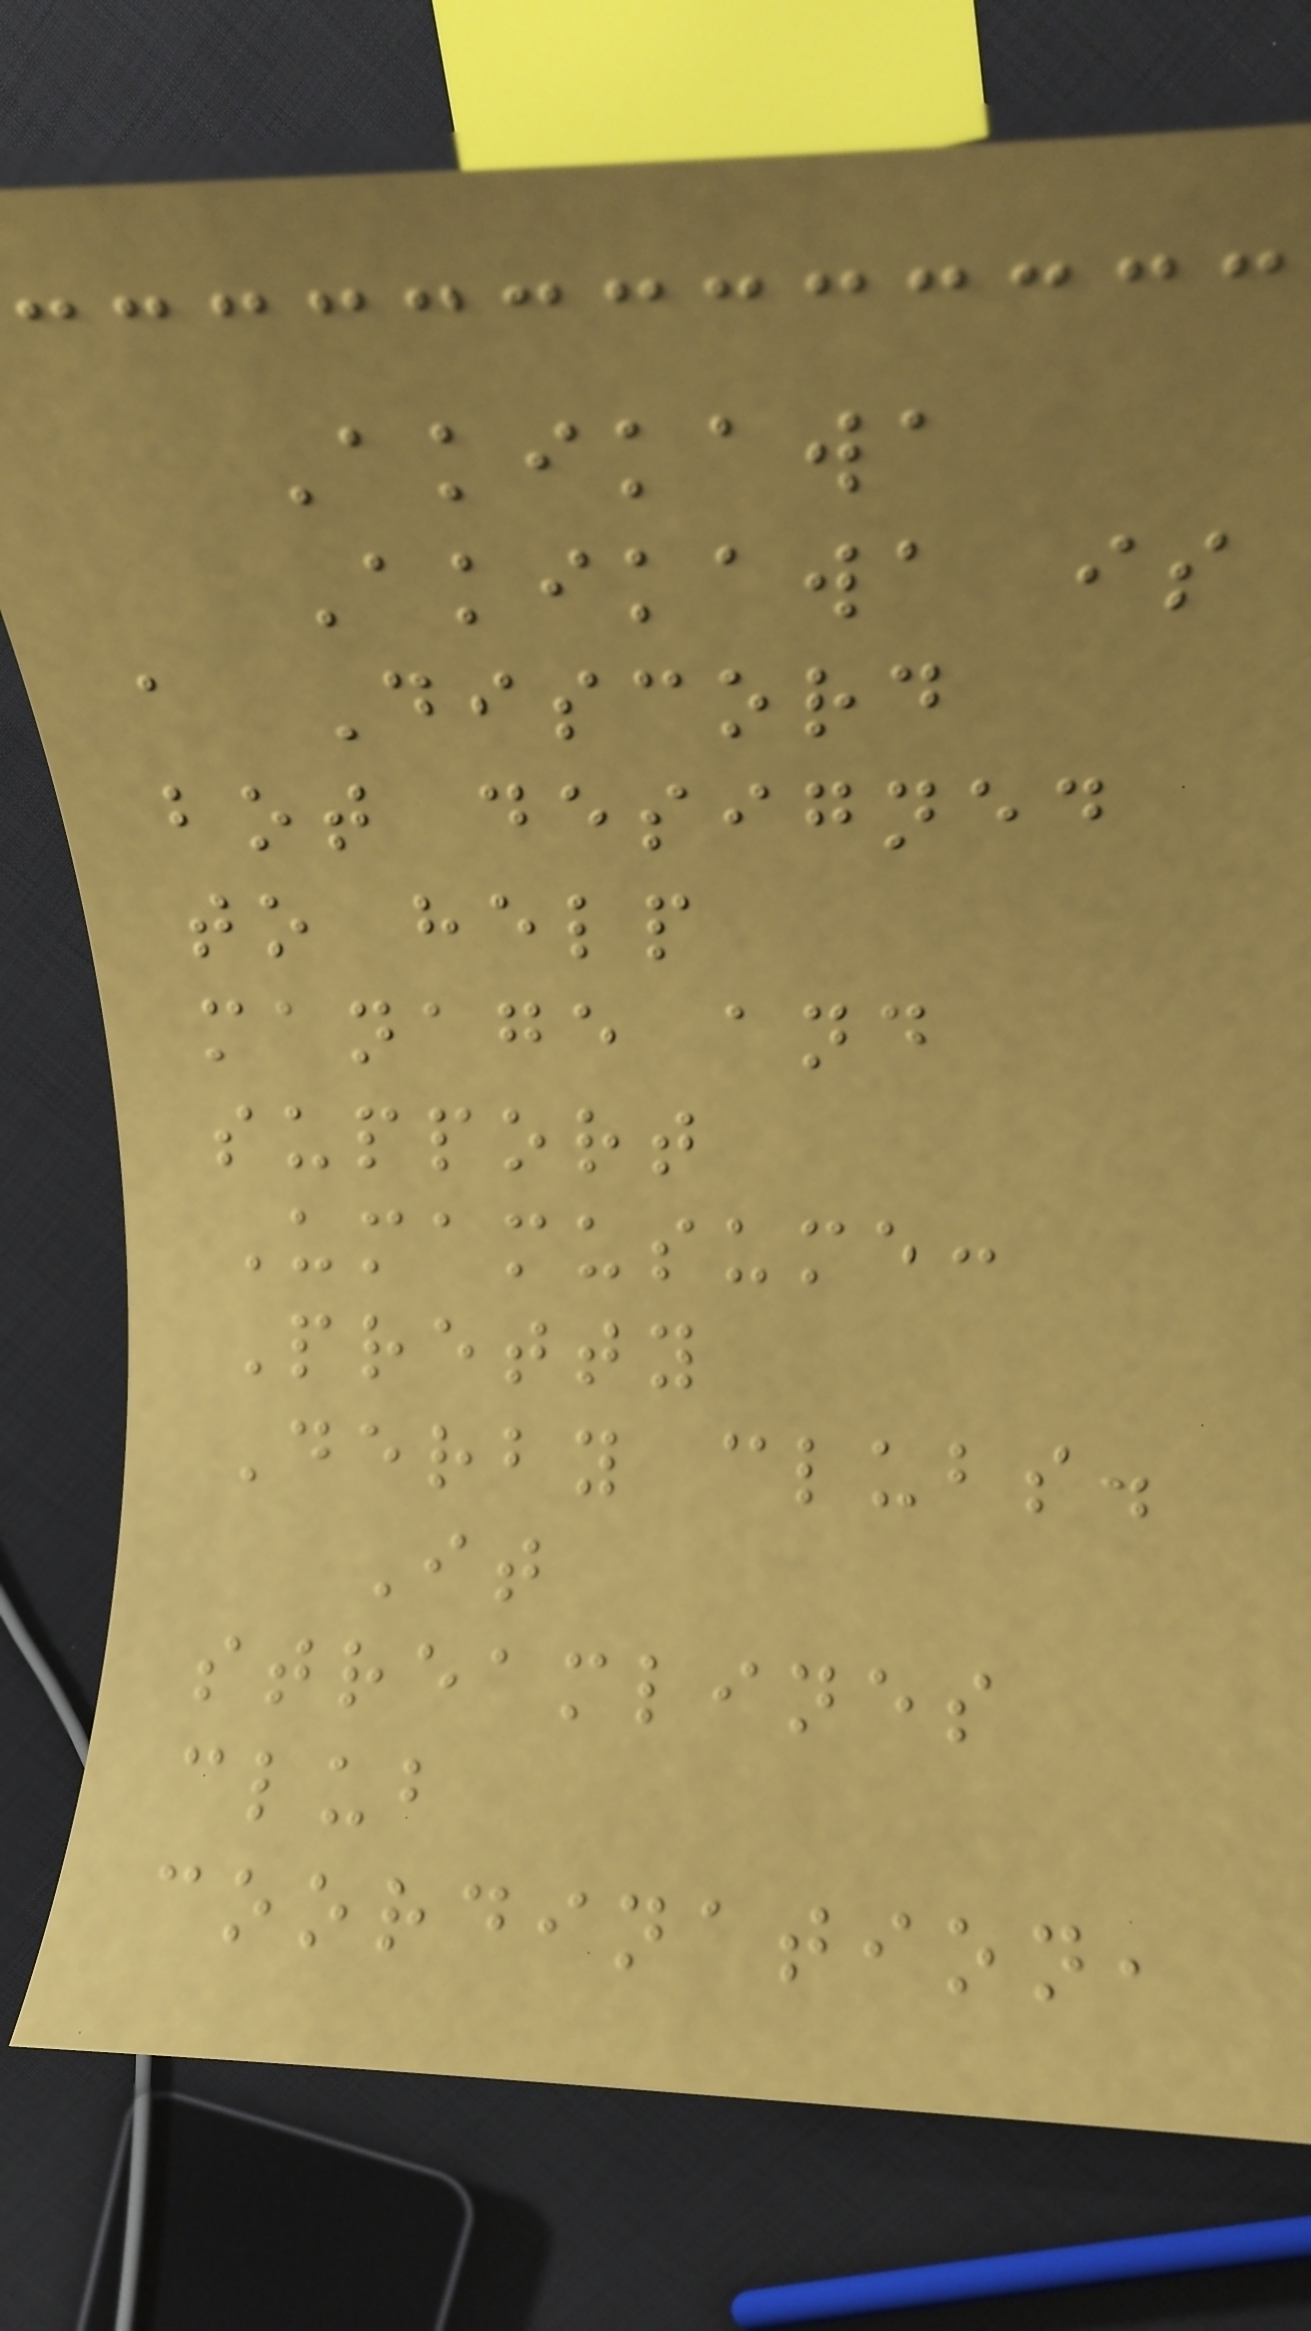Akikawa
Akikawa is
a Discord
bot designed
to help
manage and
support
Umamusume:
Pretty
Derby clubs.
It
streamlines
club
coordination,
